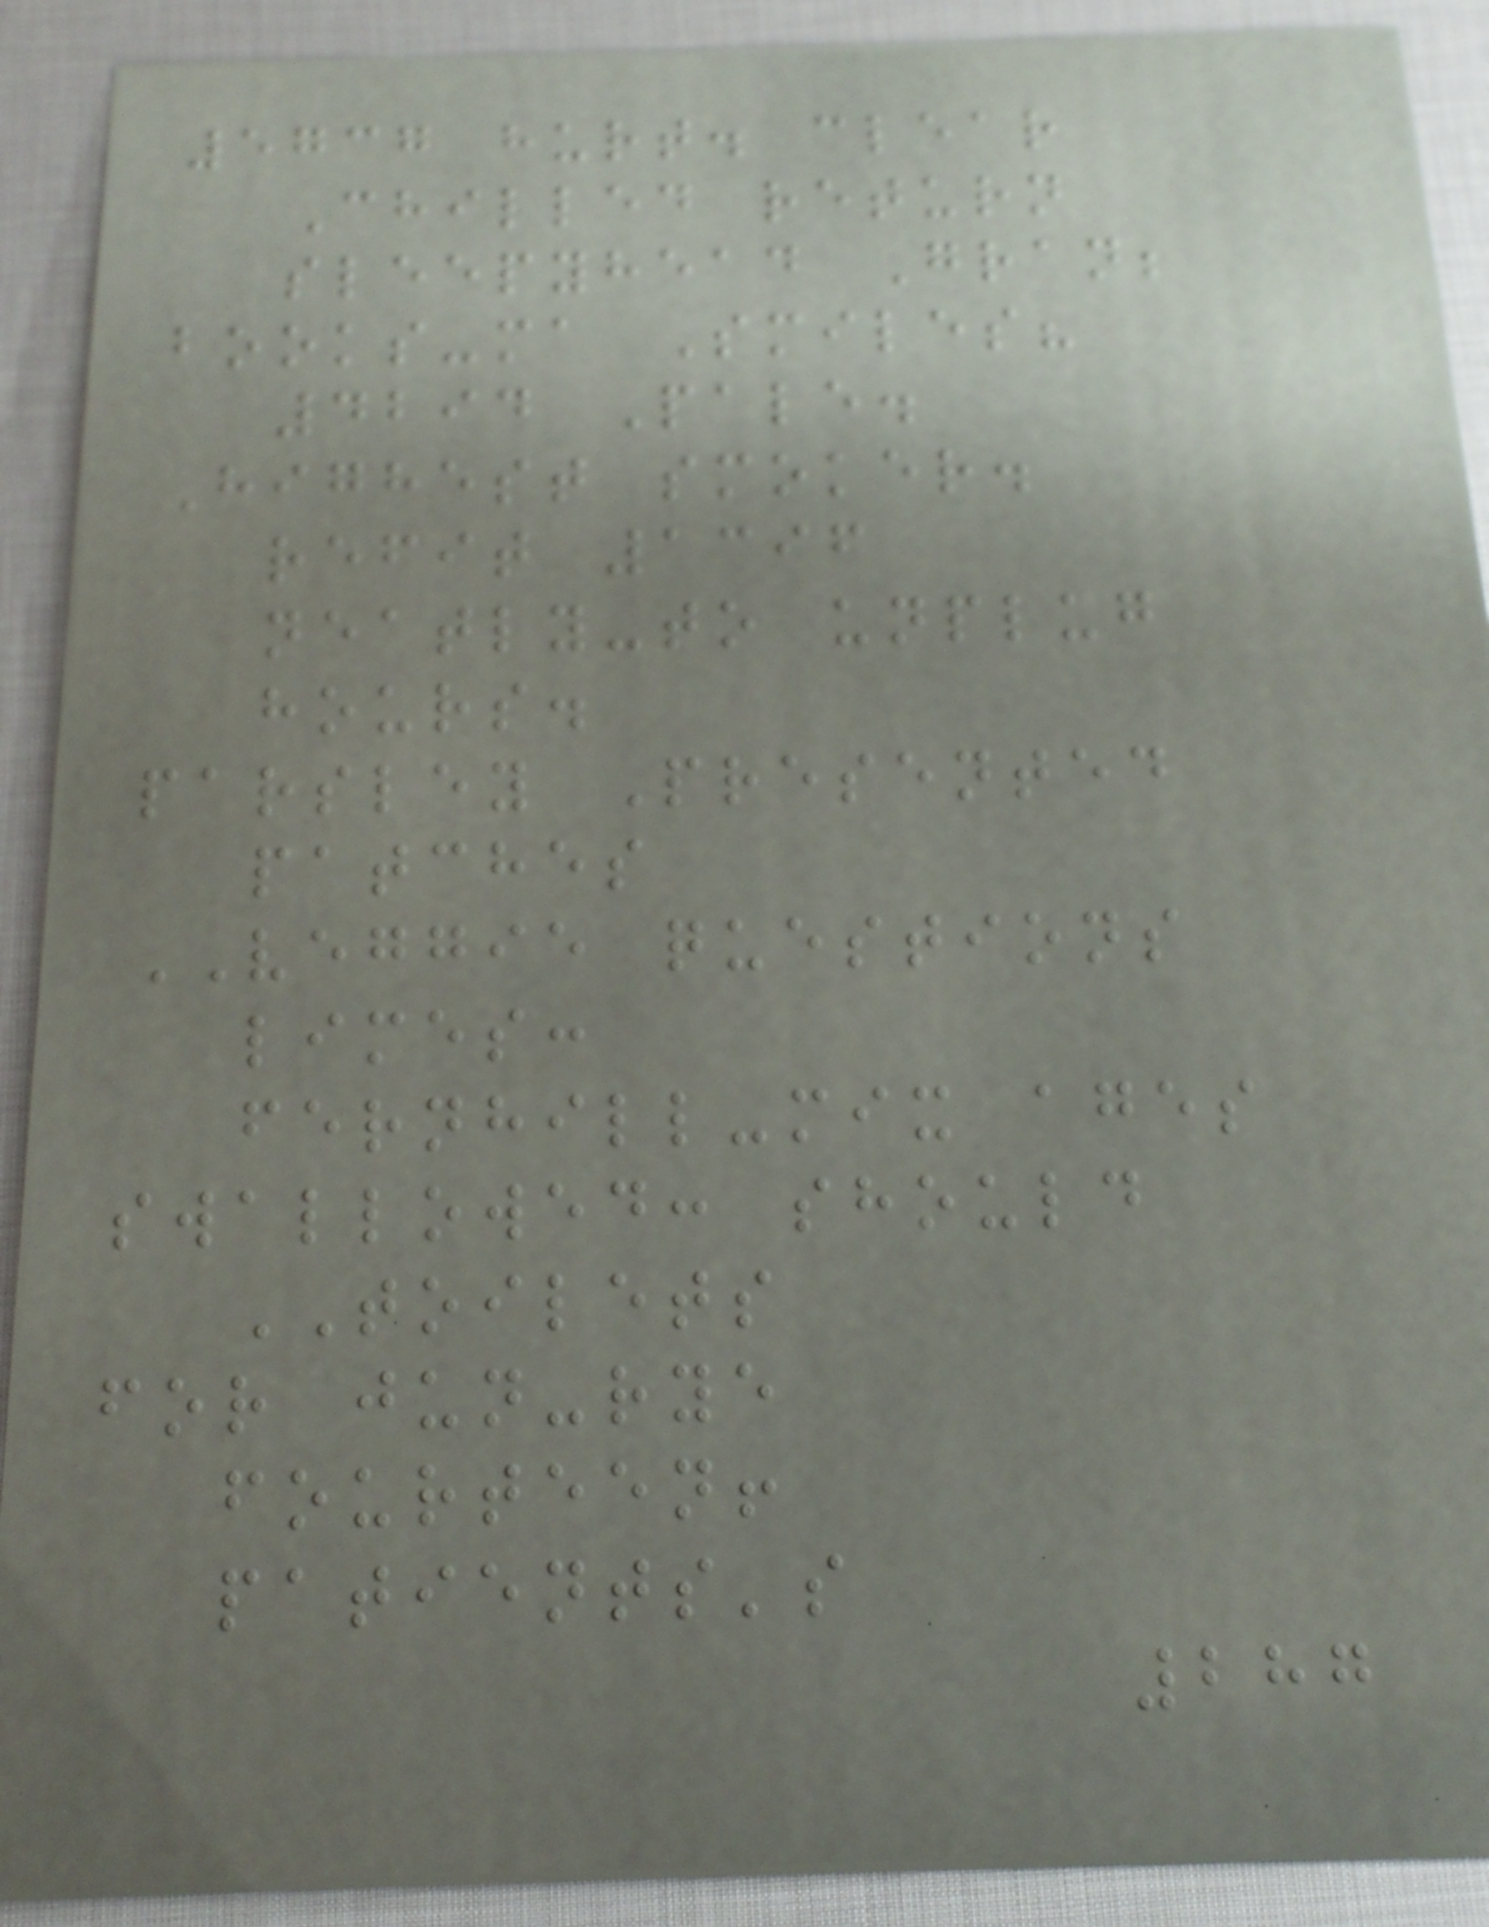5737 hurt. clear
Chilled return
sleepyhead Gran;
books-ma Smiles?
4294 Pale.
Highest smoker.
refit 1396
neatly-to unplug
hours.
parsley Presented
patches
VEGGIE questions
limes:
fernhill-mix ages
swallowed: should
TOILETS
for jun-rye
fourteen!
patients's
287
